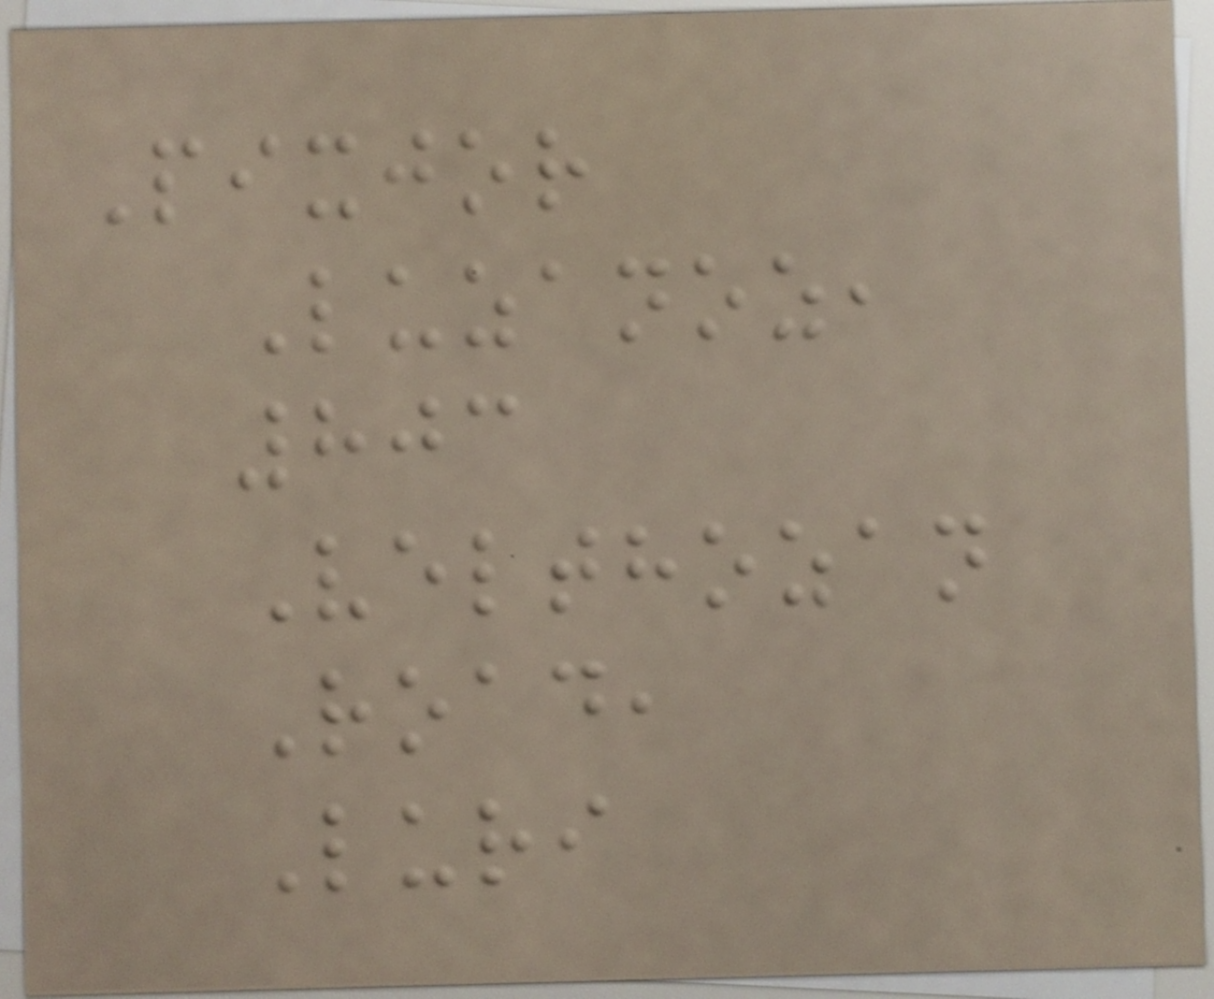Pixjor
Luzanoz,
803
Velthozan
Road,
Luri
